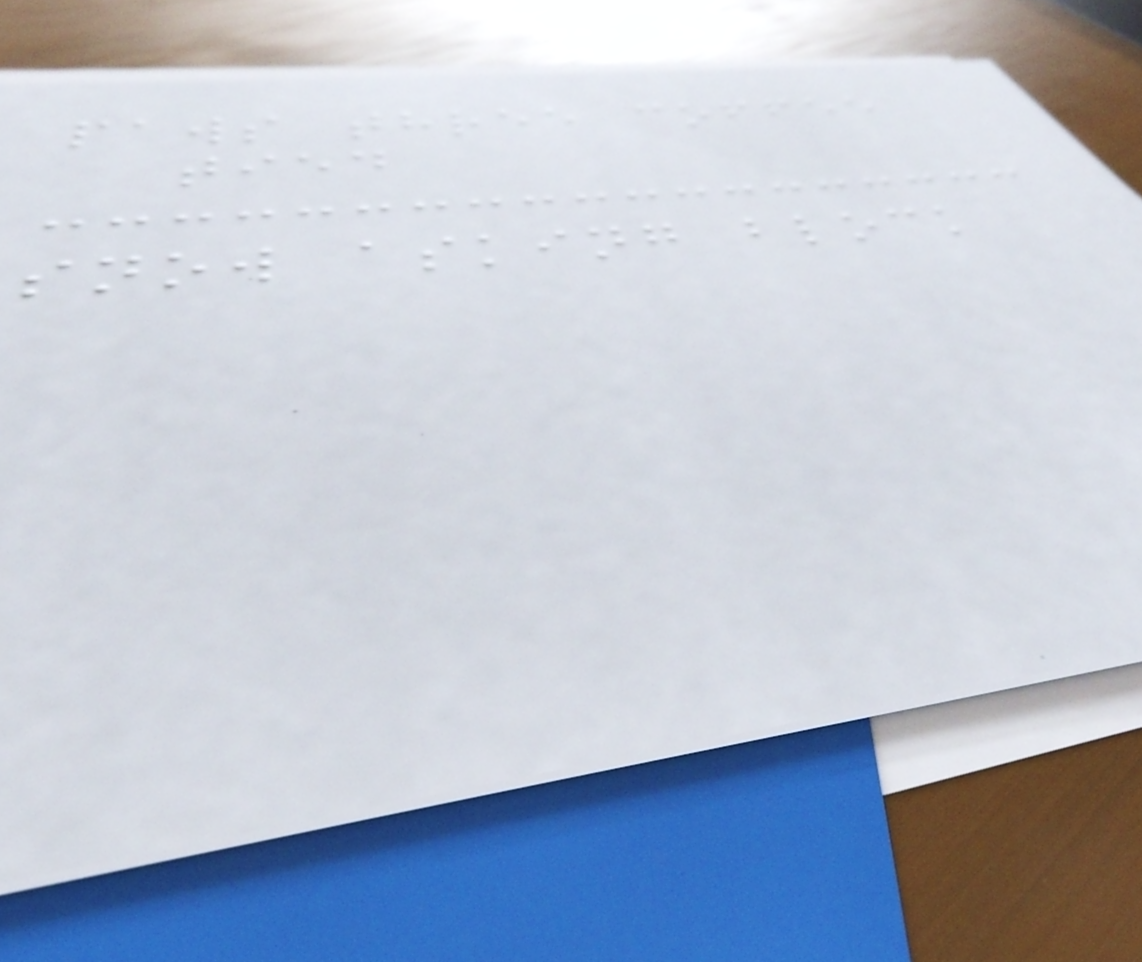paws three coffee
tied
snow asking block
